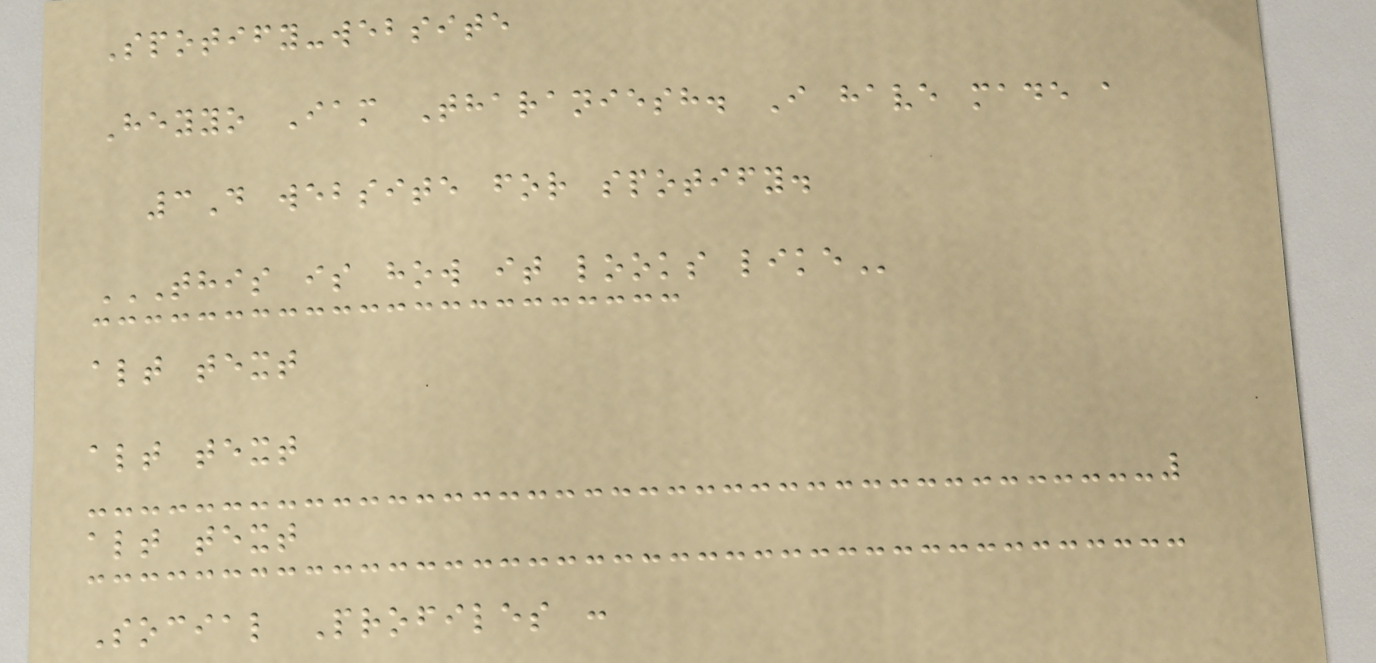Spotify-website
Heyyo Iam Tharaniesh. I have made a
3D website for spotify.
THIS IS HOW IT LOOKS LIKE
alt text
alt text
alt text
Social Profiles :
